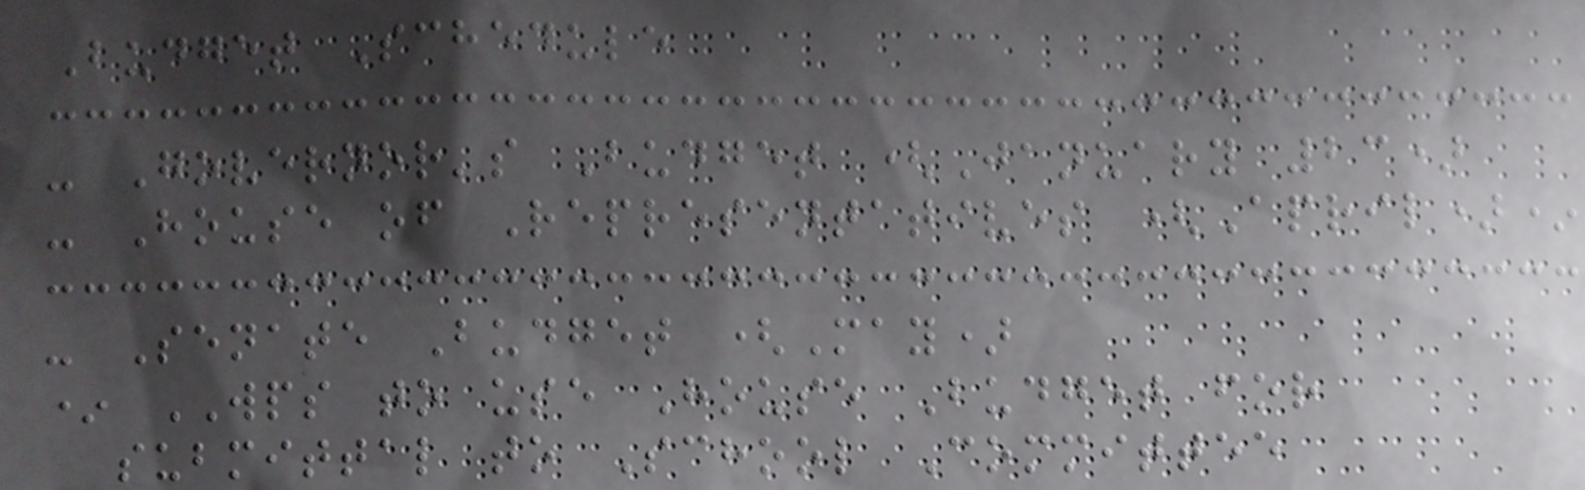Budget Schedule
- Governor's Budget (January 23)
- House of Representatives (April)*
- Senate Budget (May)
* WPS to use House Budget for
submittal to School Committee
